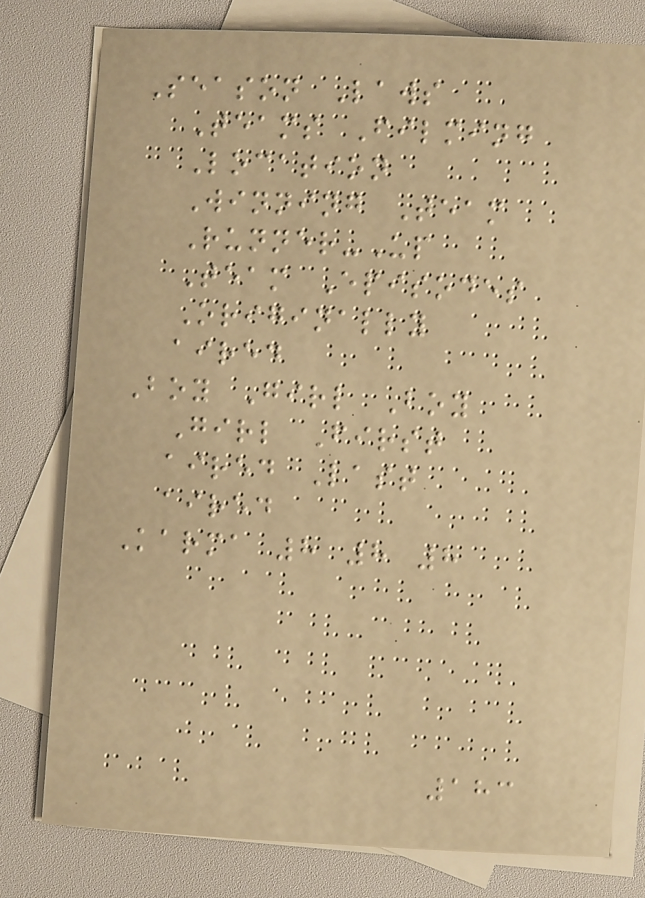Season Laws
Teams Filming
Location
Winning Team
Runner-Up
Team Episodes
Originally
aired
Boy Girl Boy
Girl First
aired Last
aired
Karma 8 8 8
183
